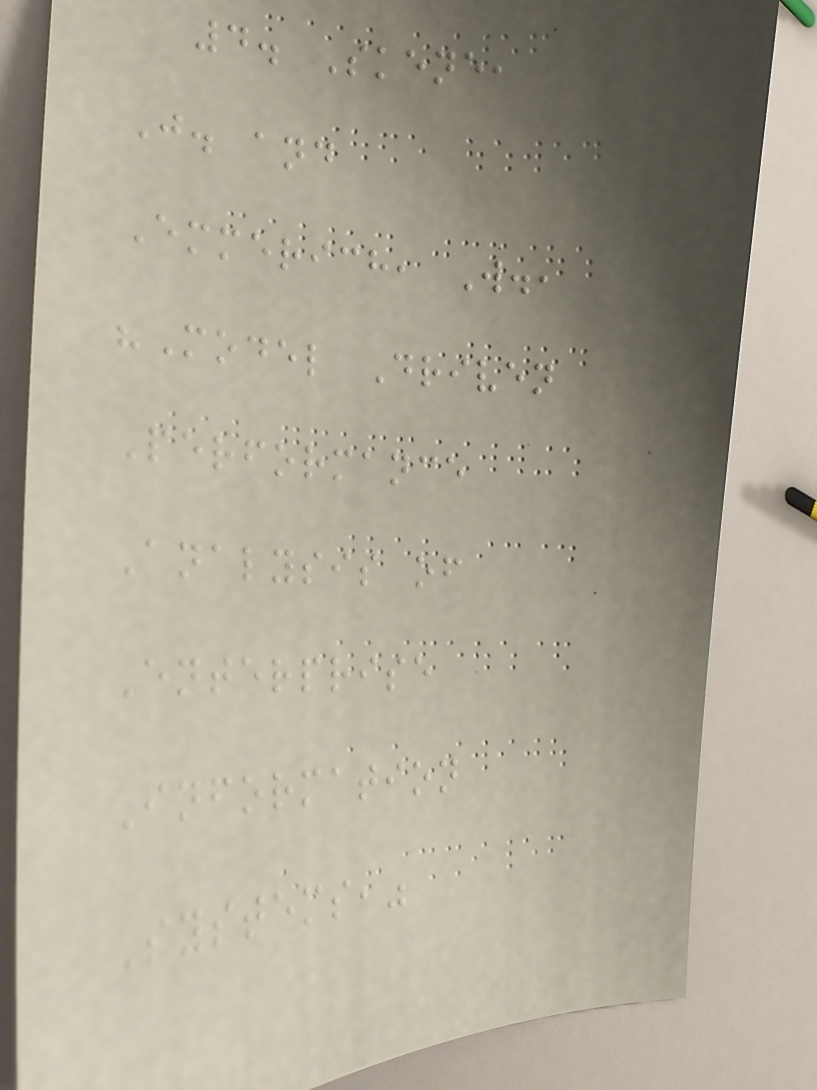4. Skene,
J. and
Emmerich, W.,
"Model Driven
Performance
Analysis of
Enterprise
Information
Systems,"
